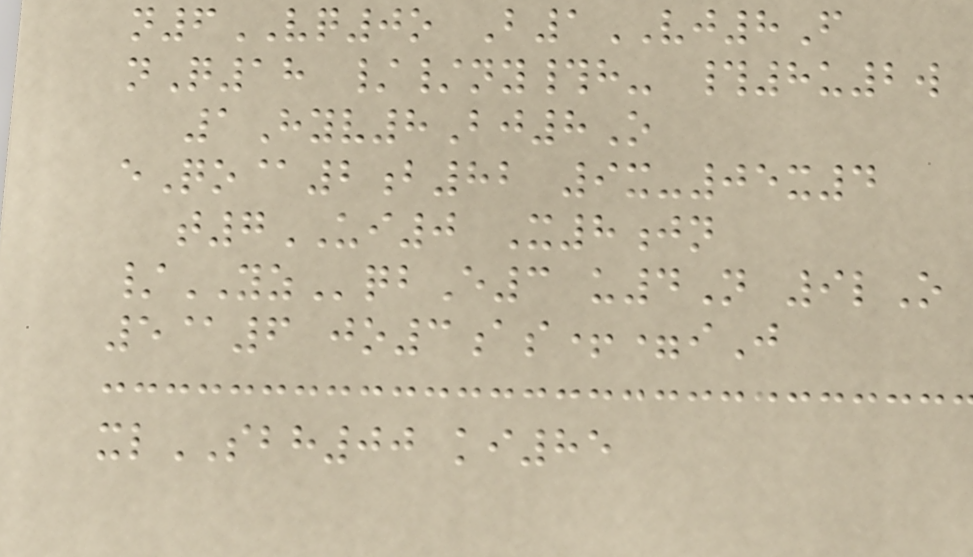n6VQ0o B1VJ8F
nQ18 //ny#h- #8u2w
1Hyv8Bj8O
eQo@2b82 9x-05x4
t7UI0 X8jn
/YZqbE3 u4N 9lO
5@6 jo3as+=iJ
xlSBH00 ki85
